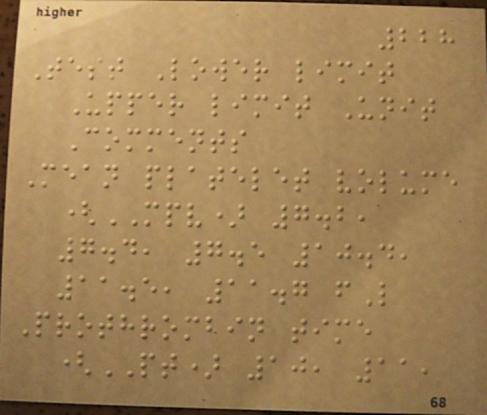228
Test Lower limit
Upper limit Unit
Comments
Mean platelet volume
(MPV) 7.2,
7.4, 7.5 10.4,
11.5, 11.7 fL
Prothrombin time
(PT) 10, 11,
